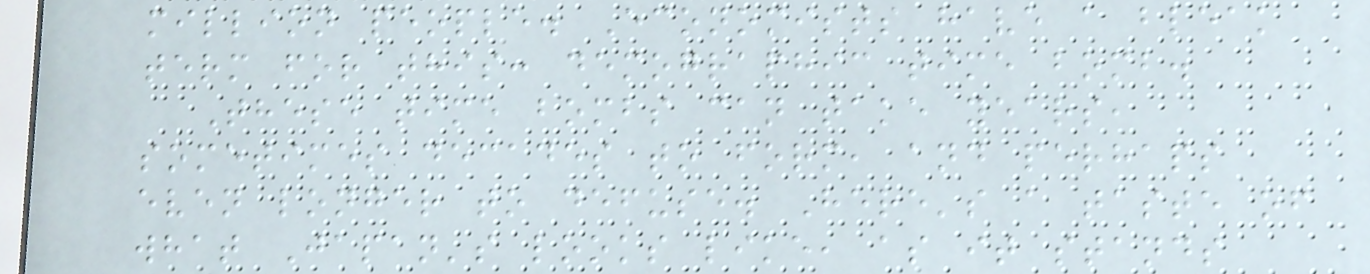million people. Economists have a bleak
term for this: demographic time bomb.
These time bombs can take years,
sometimes decades to form, and perhaps
even longer to defuse. Here's a taste of
what Japan's looks like, as it stands
